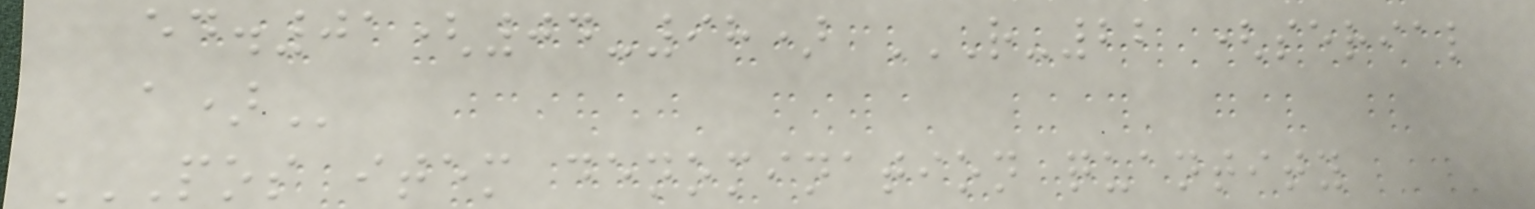ed.01(04-98) R-22 (SERIAL
A)
POS ITEM DENOMINATION QUANTITY
